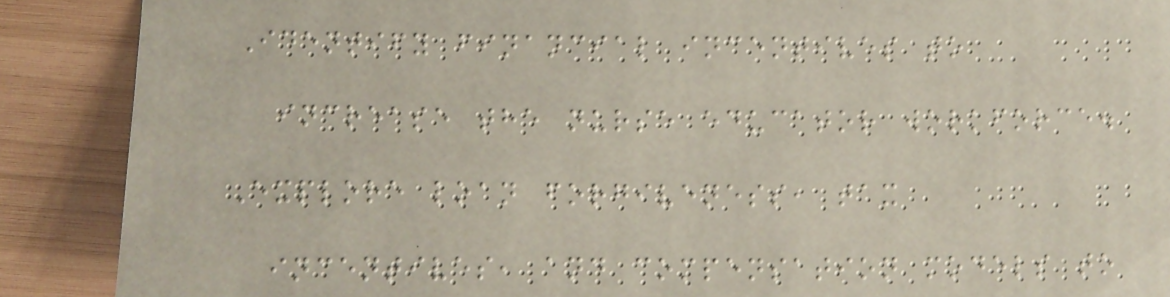Identify financial incentives to
increase the nurse educator workforce.
Explore loan forgiveness, tax
incentives, and compensation models to
